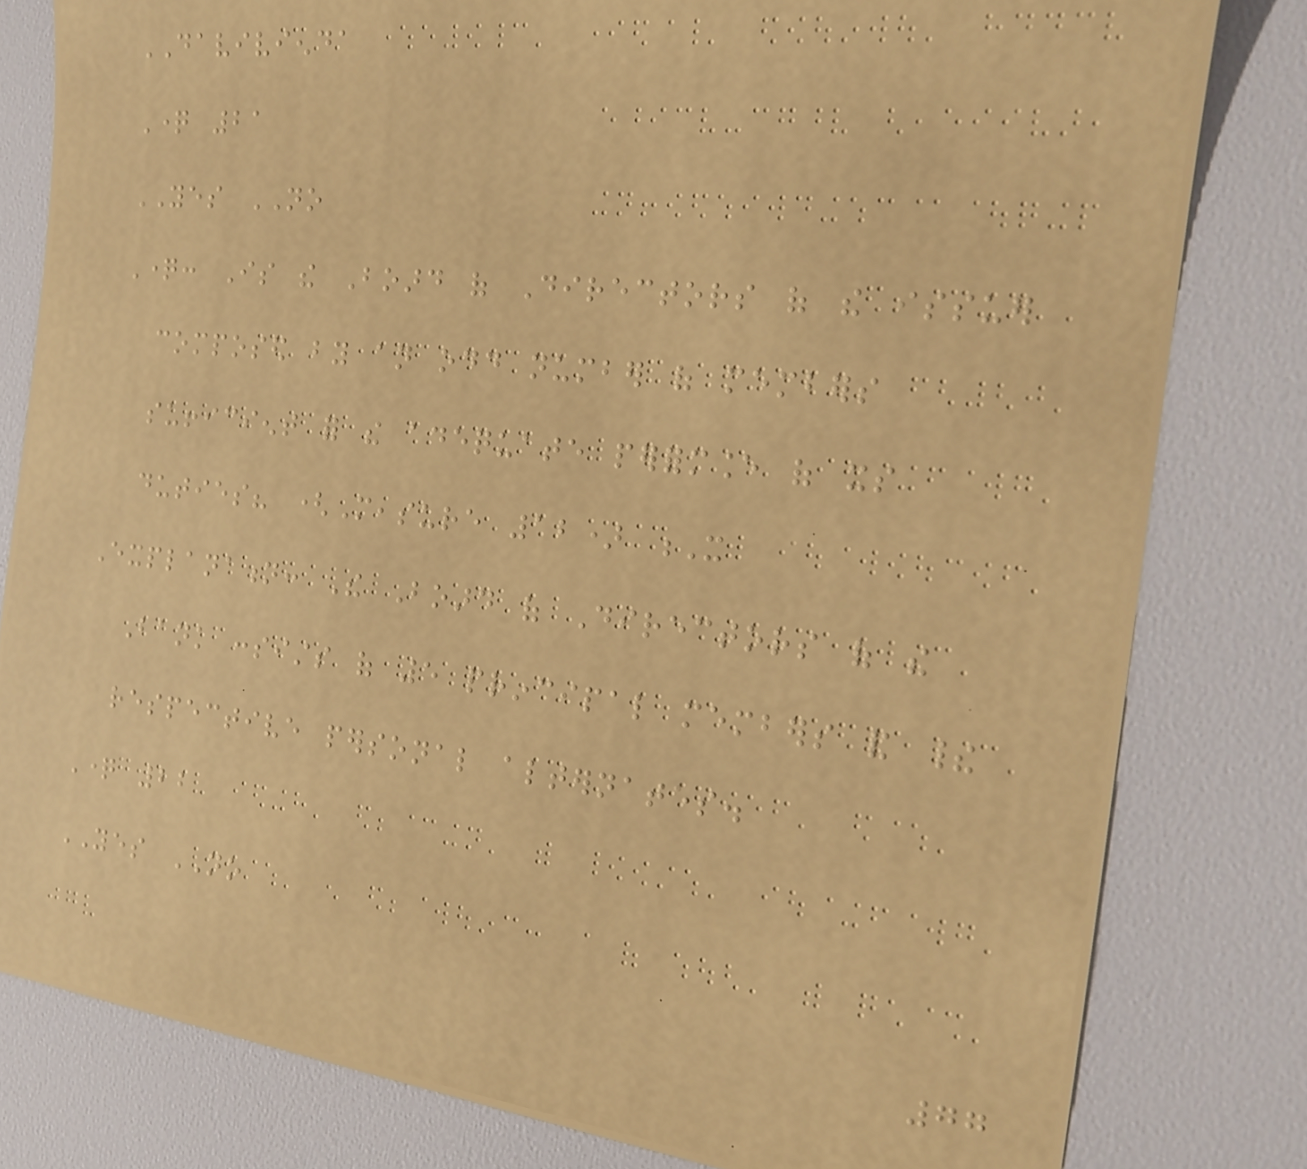DAVIVIENDA
Question 21
YES NO
Question: Is the Board of Directors of the issuer
composed by an odd number of members
sufficient for the adequate performance of its
duties? (Measure 12) X
Explanation: The Board of Directors of the
Bank consists of 5 principal members and their
respective personal alternates.
Question 22
YES NO
77
